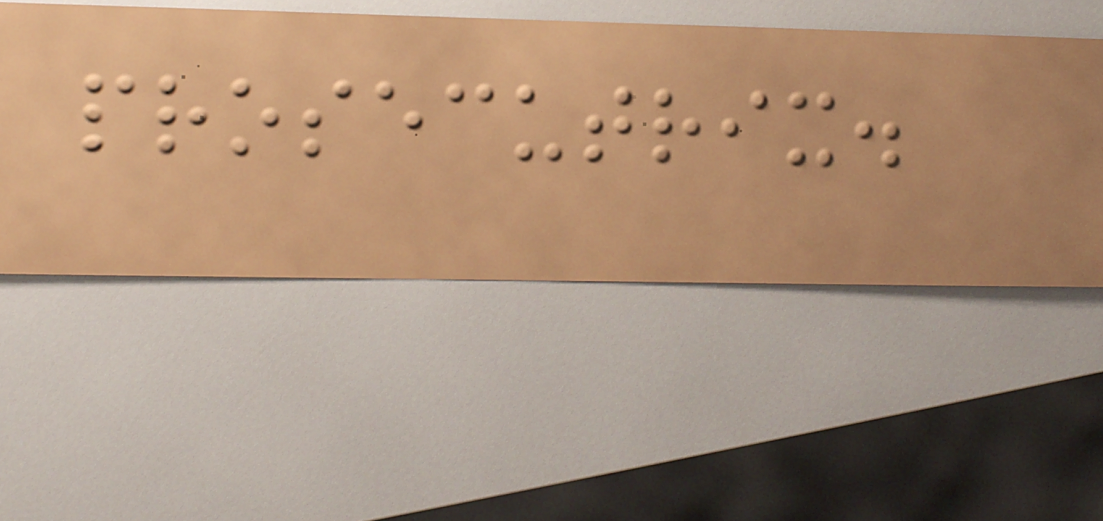prosecutrix.
